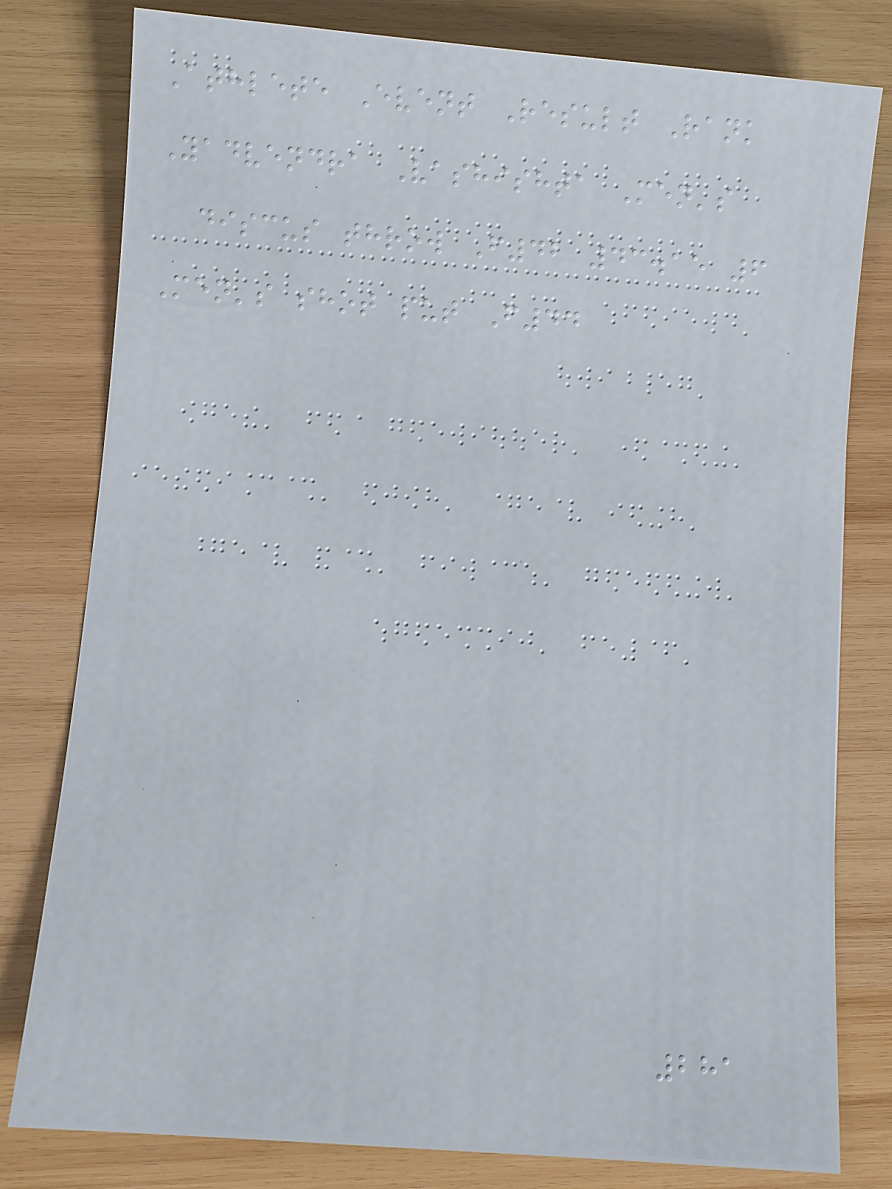Athlete Event Result Rank
Yadvendra Vashishta Men's
discus throw F42 43.15 6
Men's shot put F44
281
